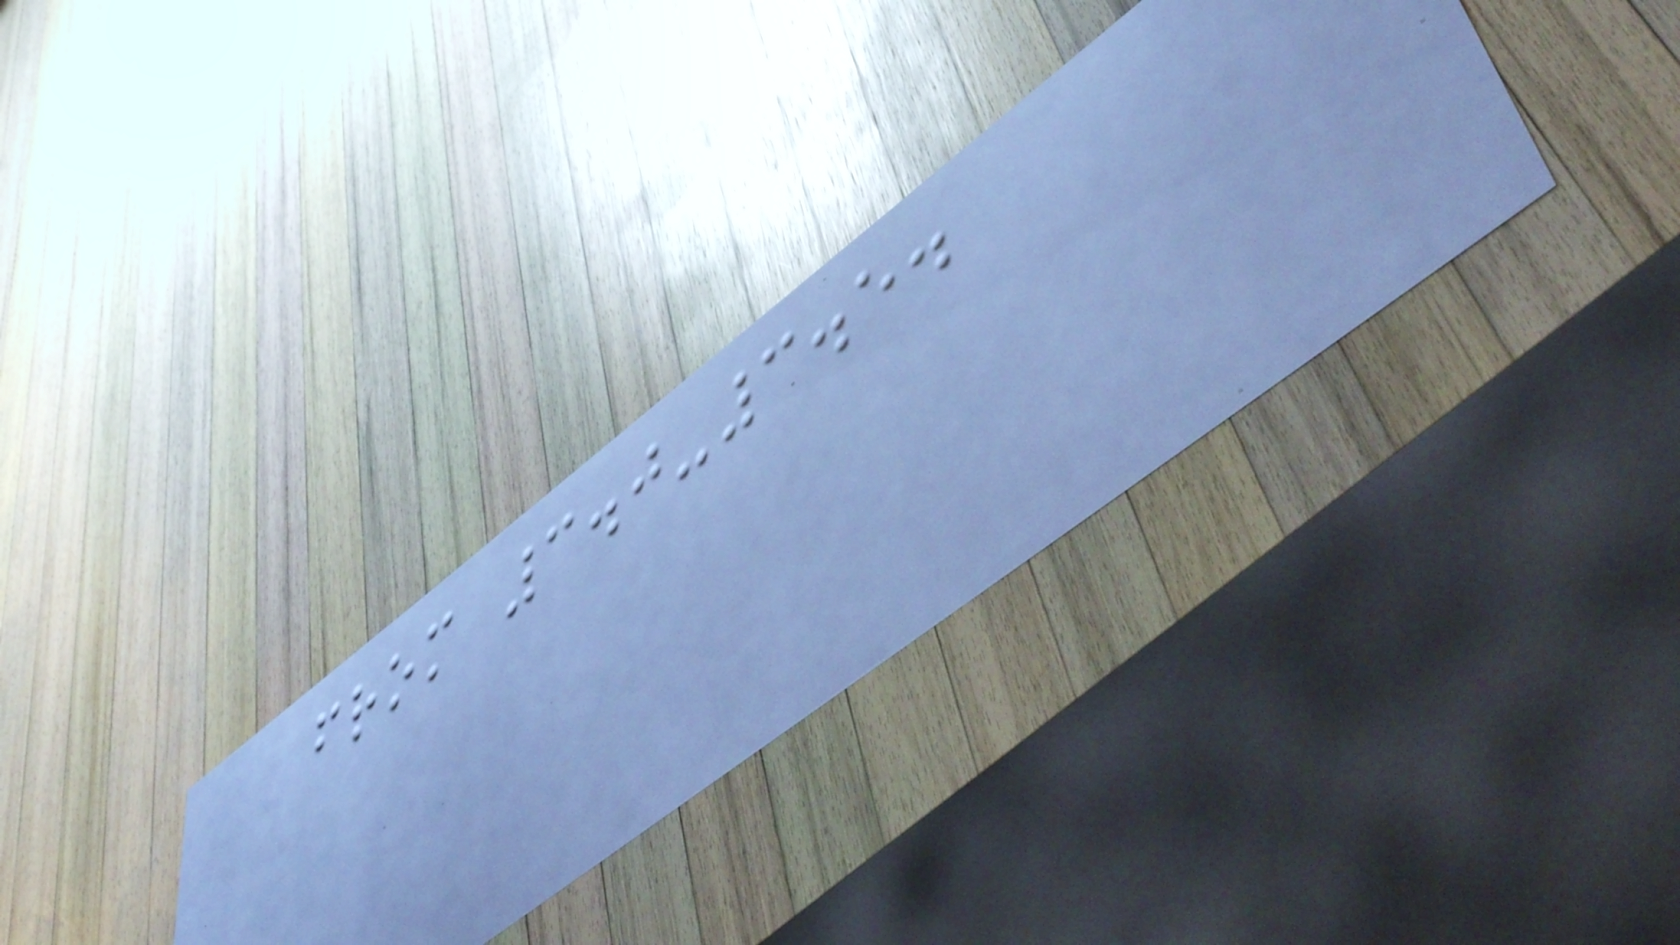from 3.0-3.5.
